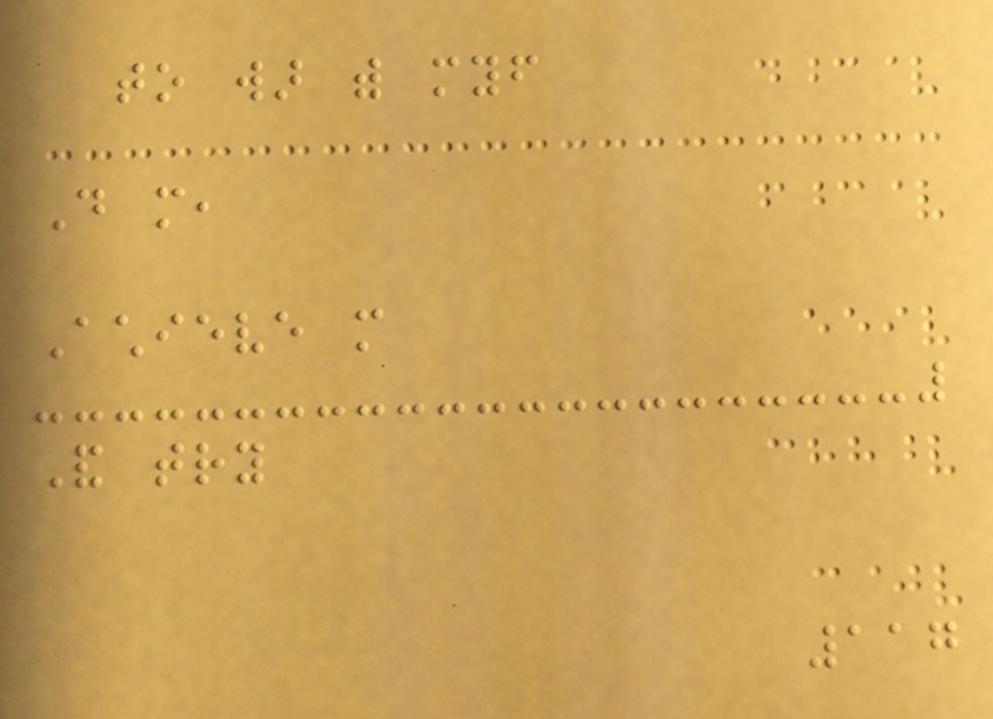to war with myself
Do more,
Achieve more
And try
117
